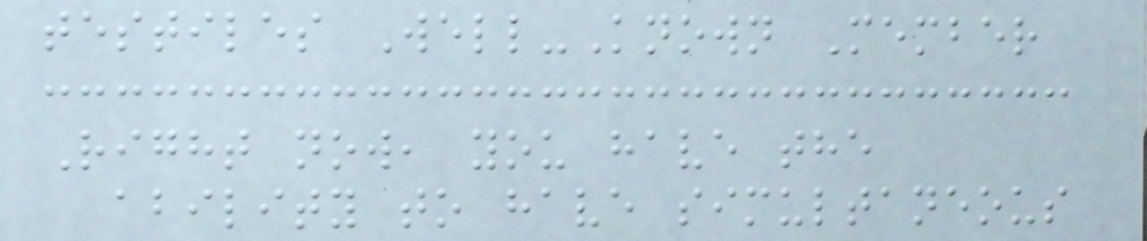testiles Well-Known Member
Right now, you have the
ability to have simultaneous
